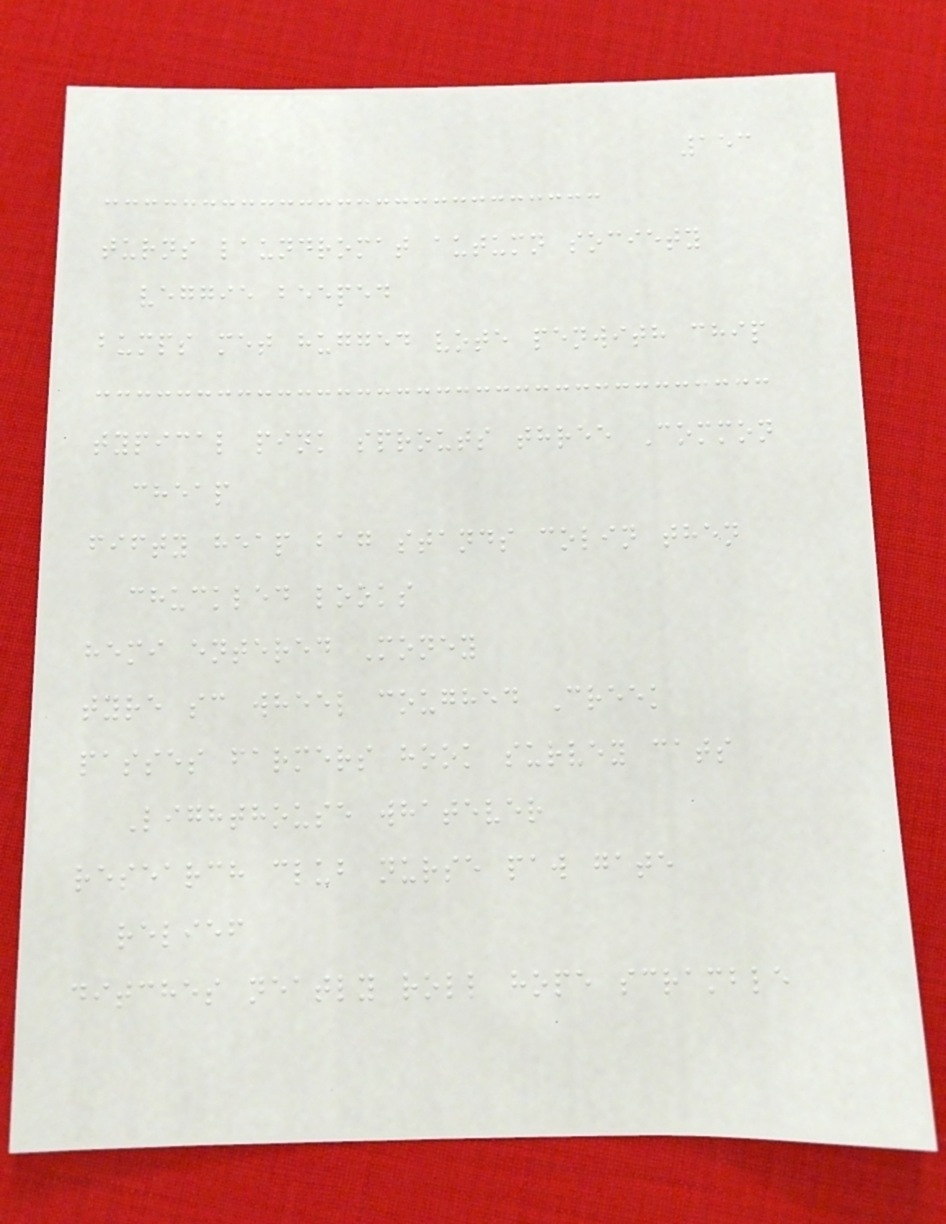153
turns laundromat autumn society
veggie beeped
bumps met hugged vote penwith chip
typical pink sprouts three Common
cheap
fifty heap bag stands colin then
chuckled looks
hemi entered Money
tyre sc wheel coughed Creek
passes farmers hook survey cats
Lighthouse whatever
research club nurse paw gate
relief
ditches neatly roll hope scramble
